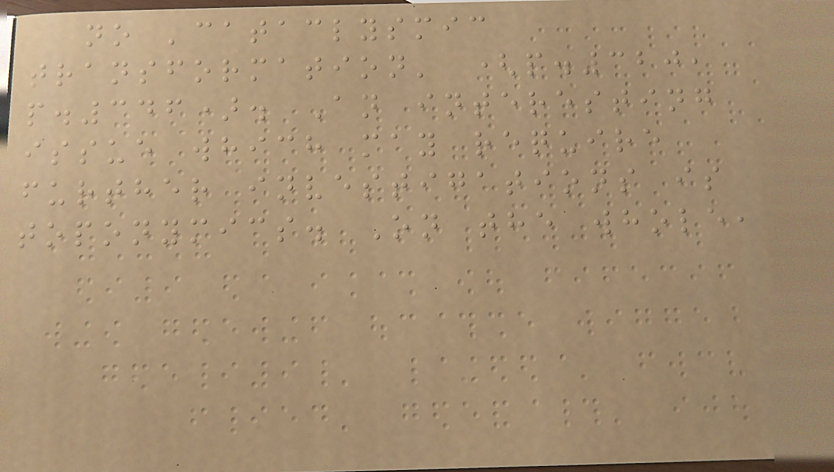no 'cataclysmic
transformation' (p.320,
p.346). An interesting
issue which may require
further investigations is
toponymics. On the whole,
